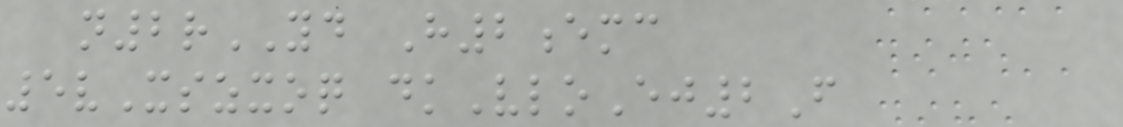n2rYD H2emc
5vXszxoq dkVloEj2F
